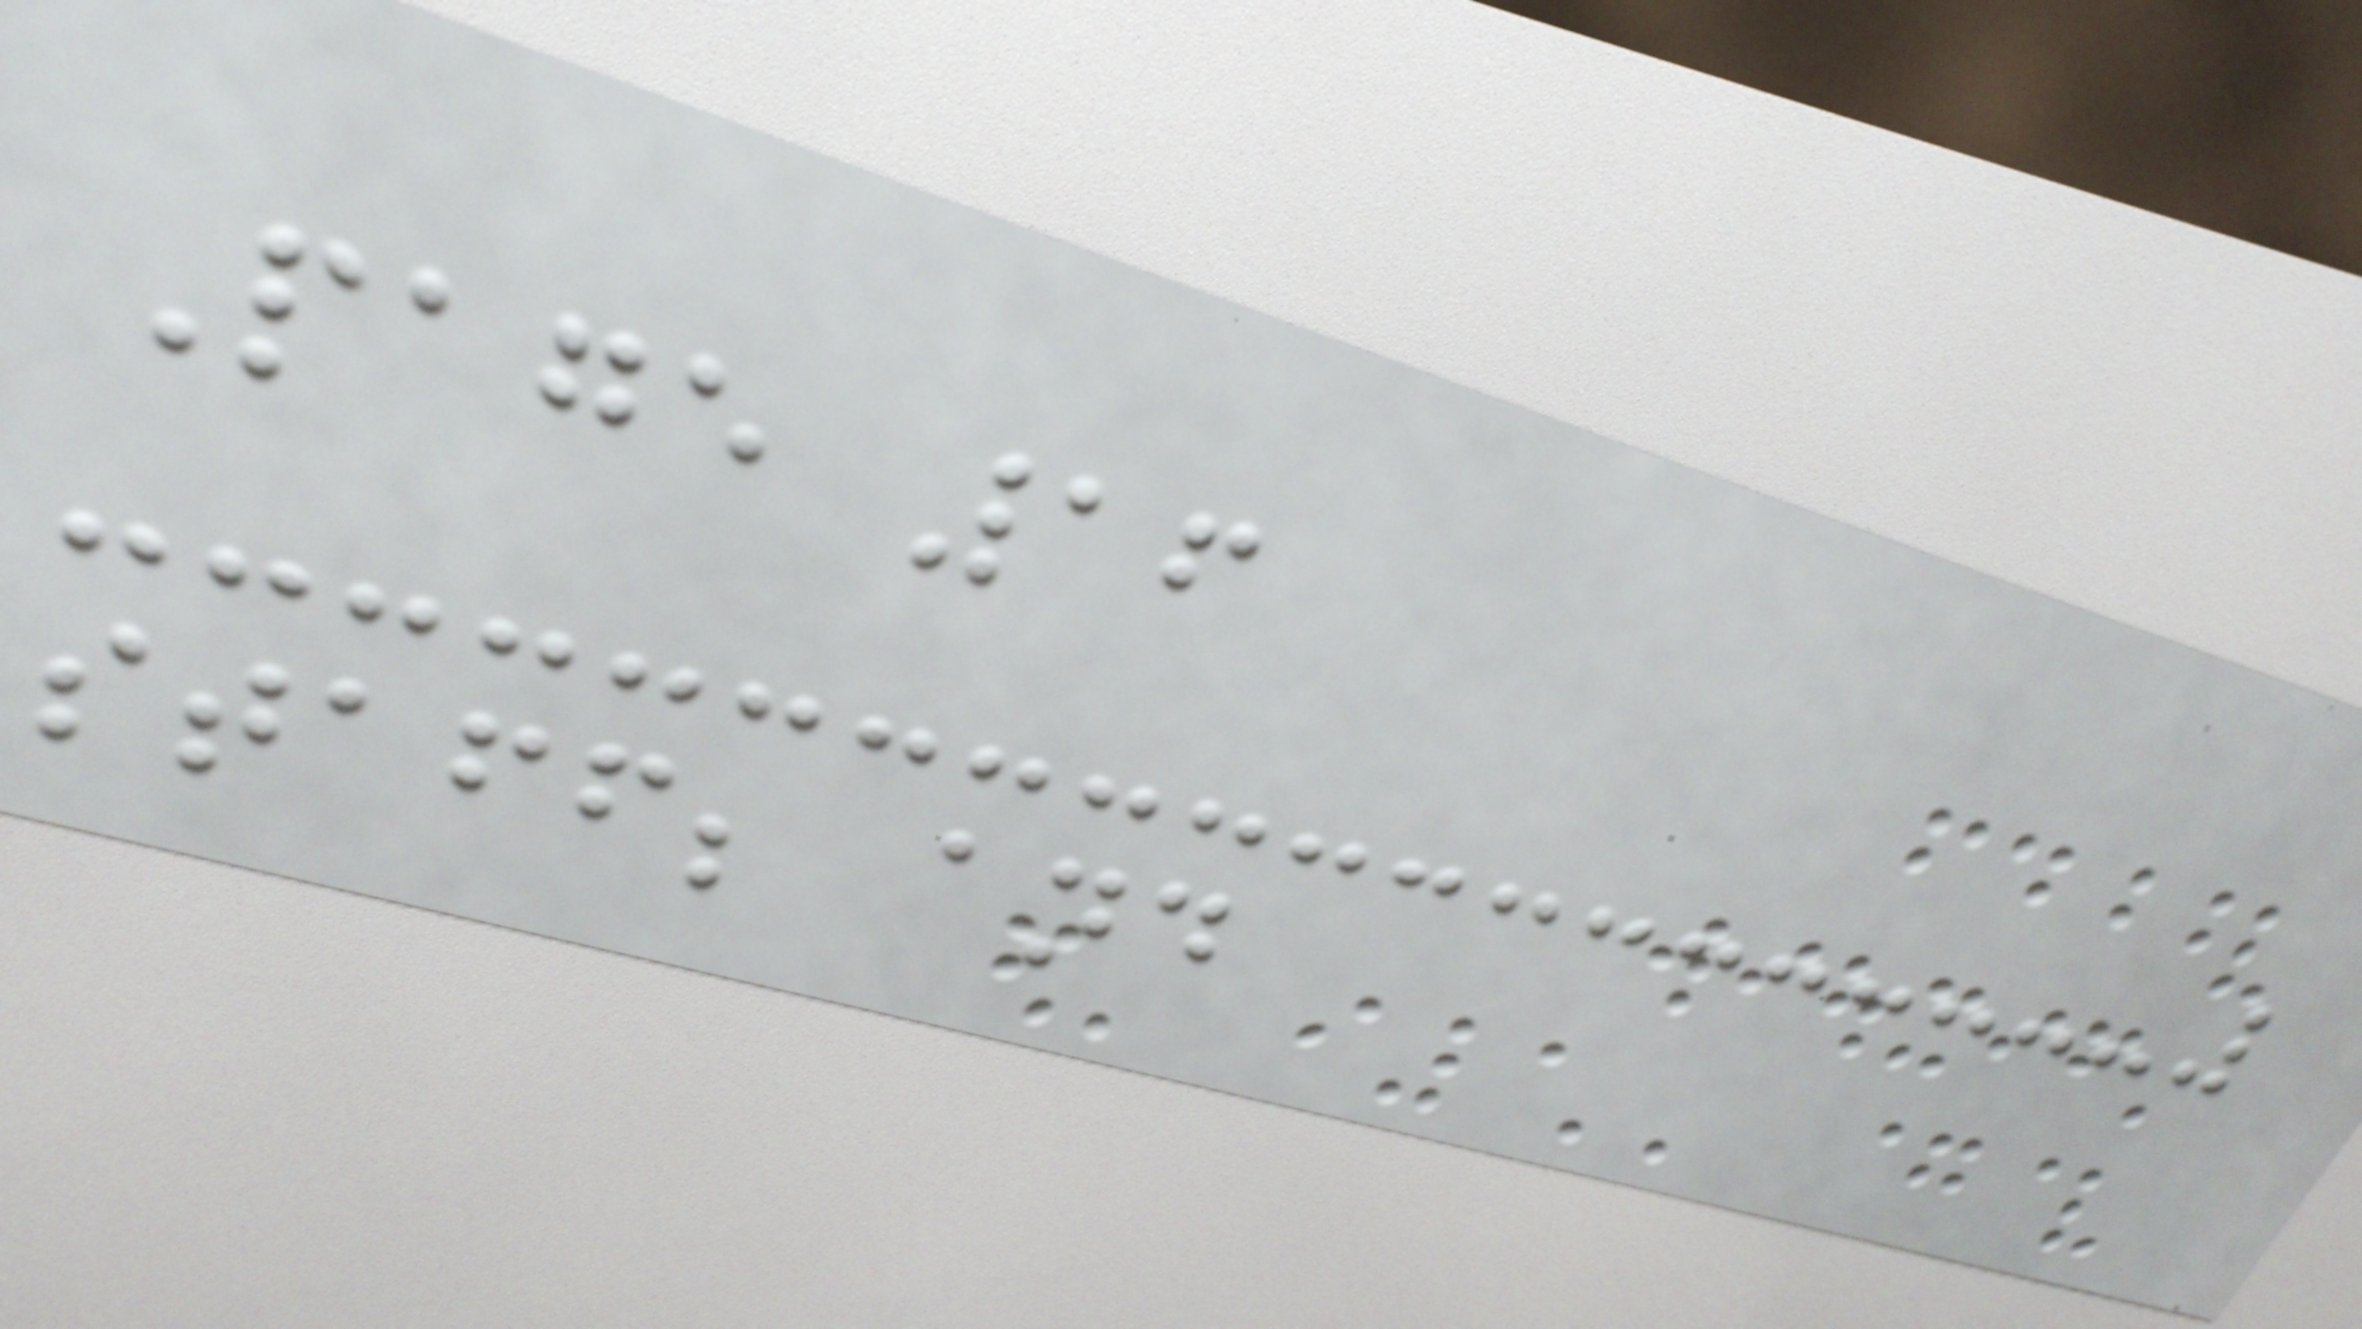Page 16
staff; and
